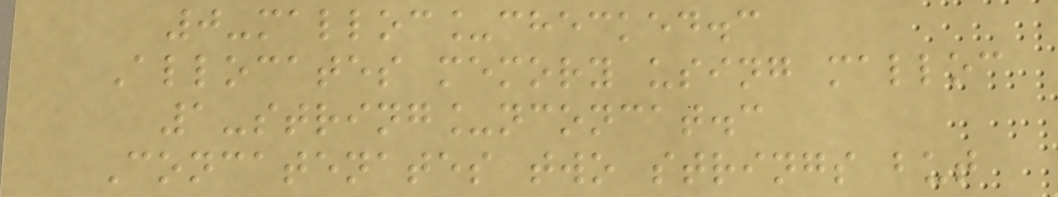0-malloc_checked.c
Allocates memory using malloc
1-string_nconcat.c
Concatenates two strings but
